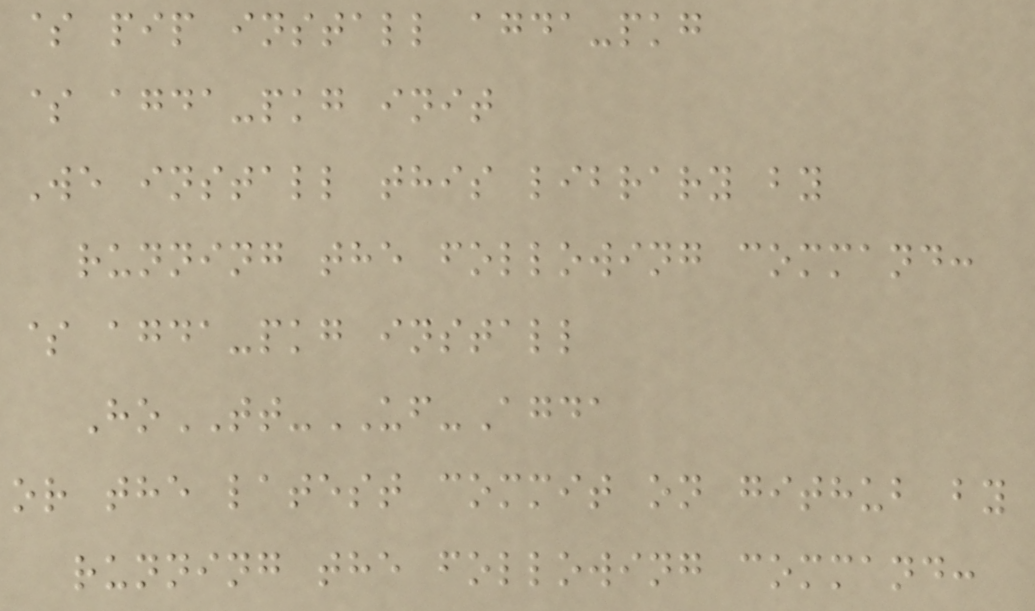$ pip install agda-pkg
$ agda-pkg init
We install this library by
running the following command:
$ agda-pkg install
HoTT-UF-Agda
or the latest commit on github by
running the following command:
